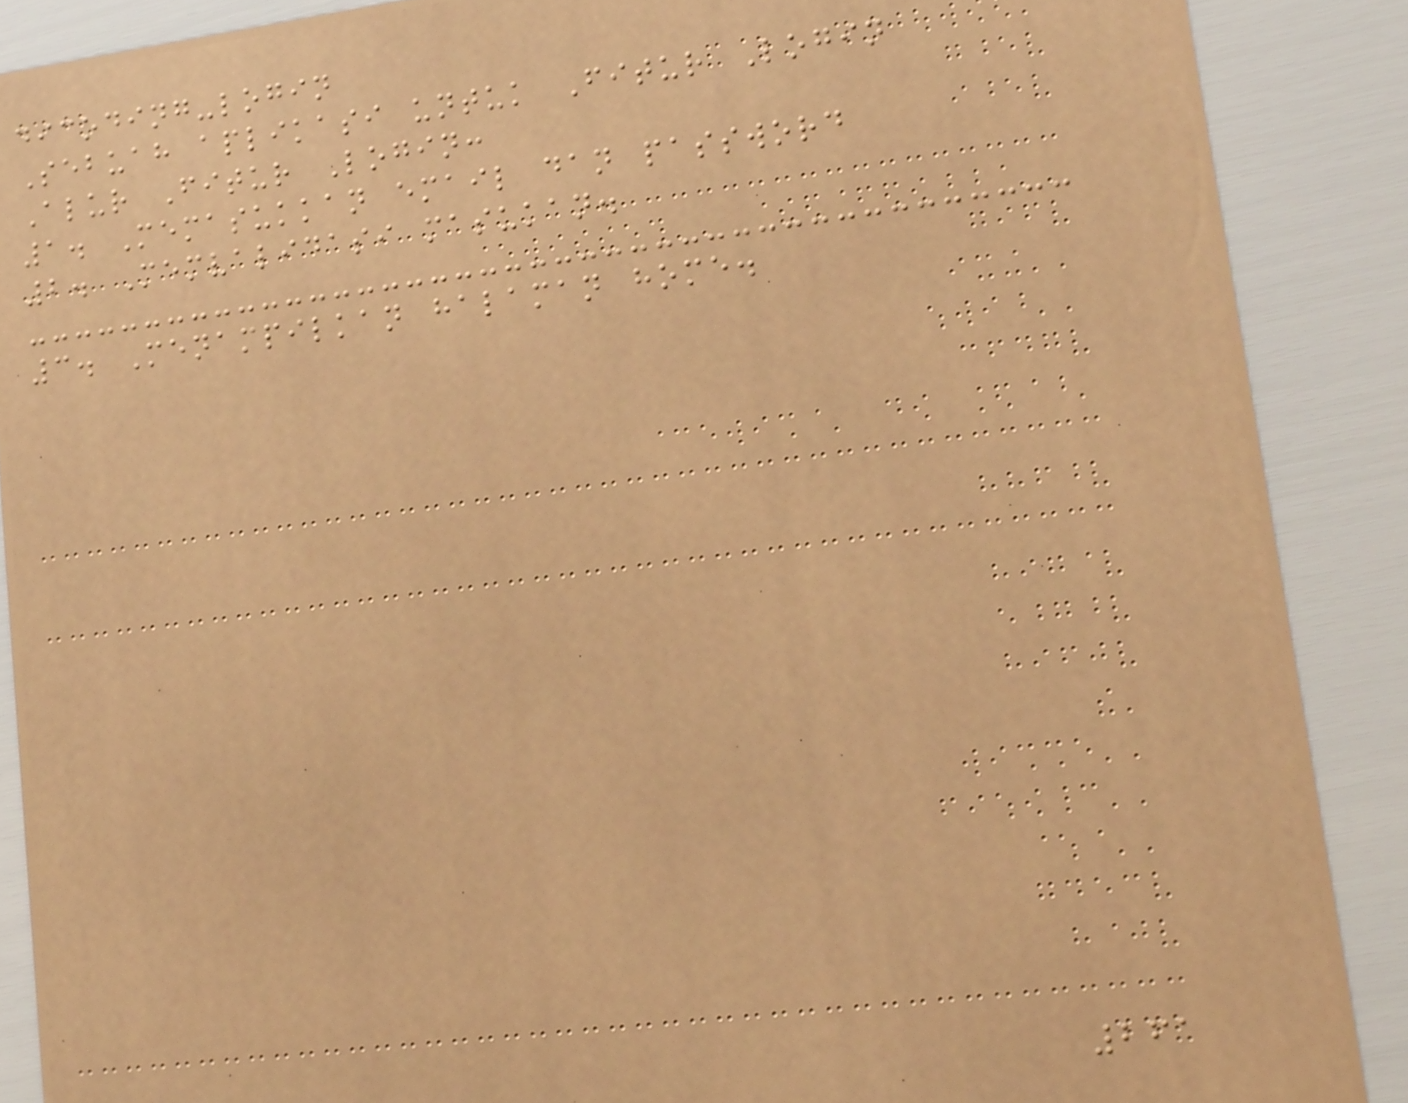dicoding-login
Sebuah aplikasi untuk Fitur Login
Alur Fitur Login:
1. Memasukkan email dan password
2. Memvalidasi masukan.
3. Menampilkan halaman home.
261
